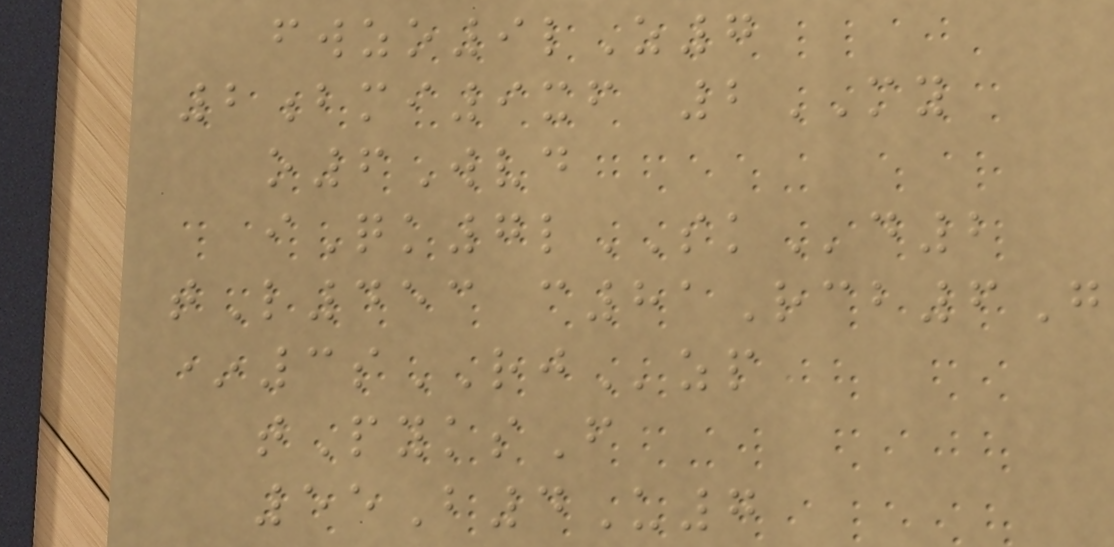fwzo9lZ7
2bmi9xf 2MY
o6Wvd
iQk7lSKd2
tL453 c81Rcb6G
*3sRJzp
tPyksF
55B4U7
